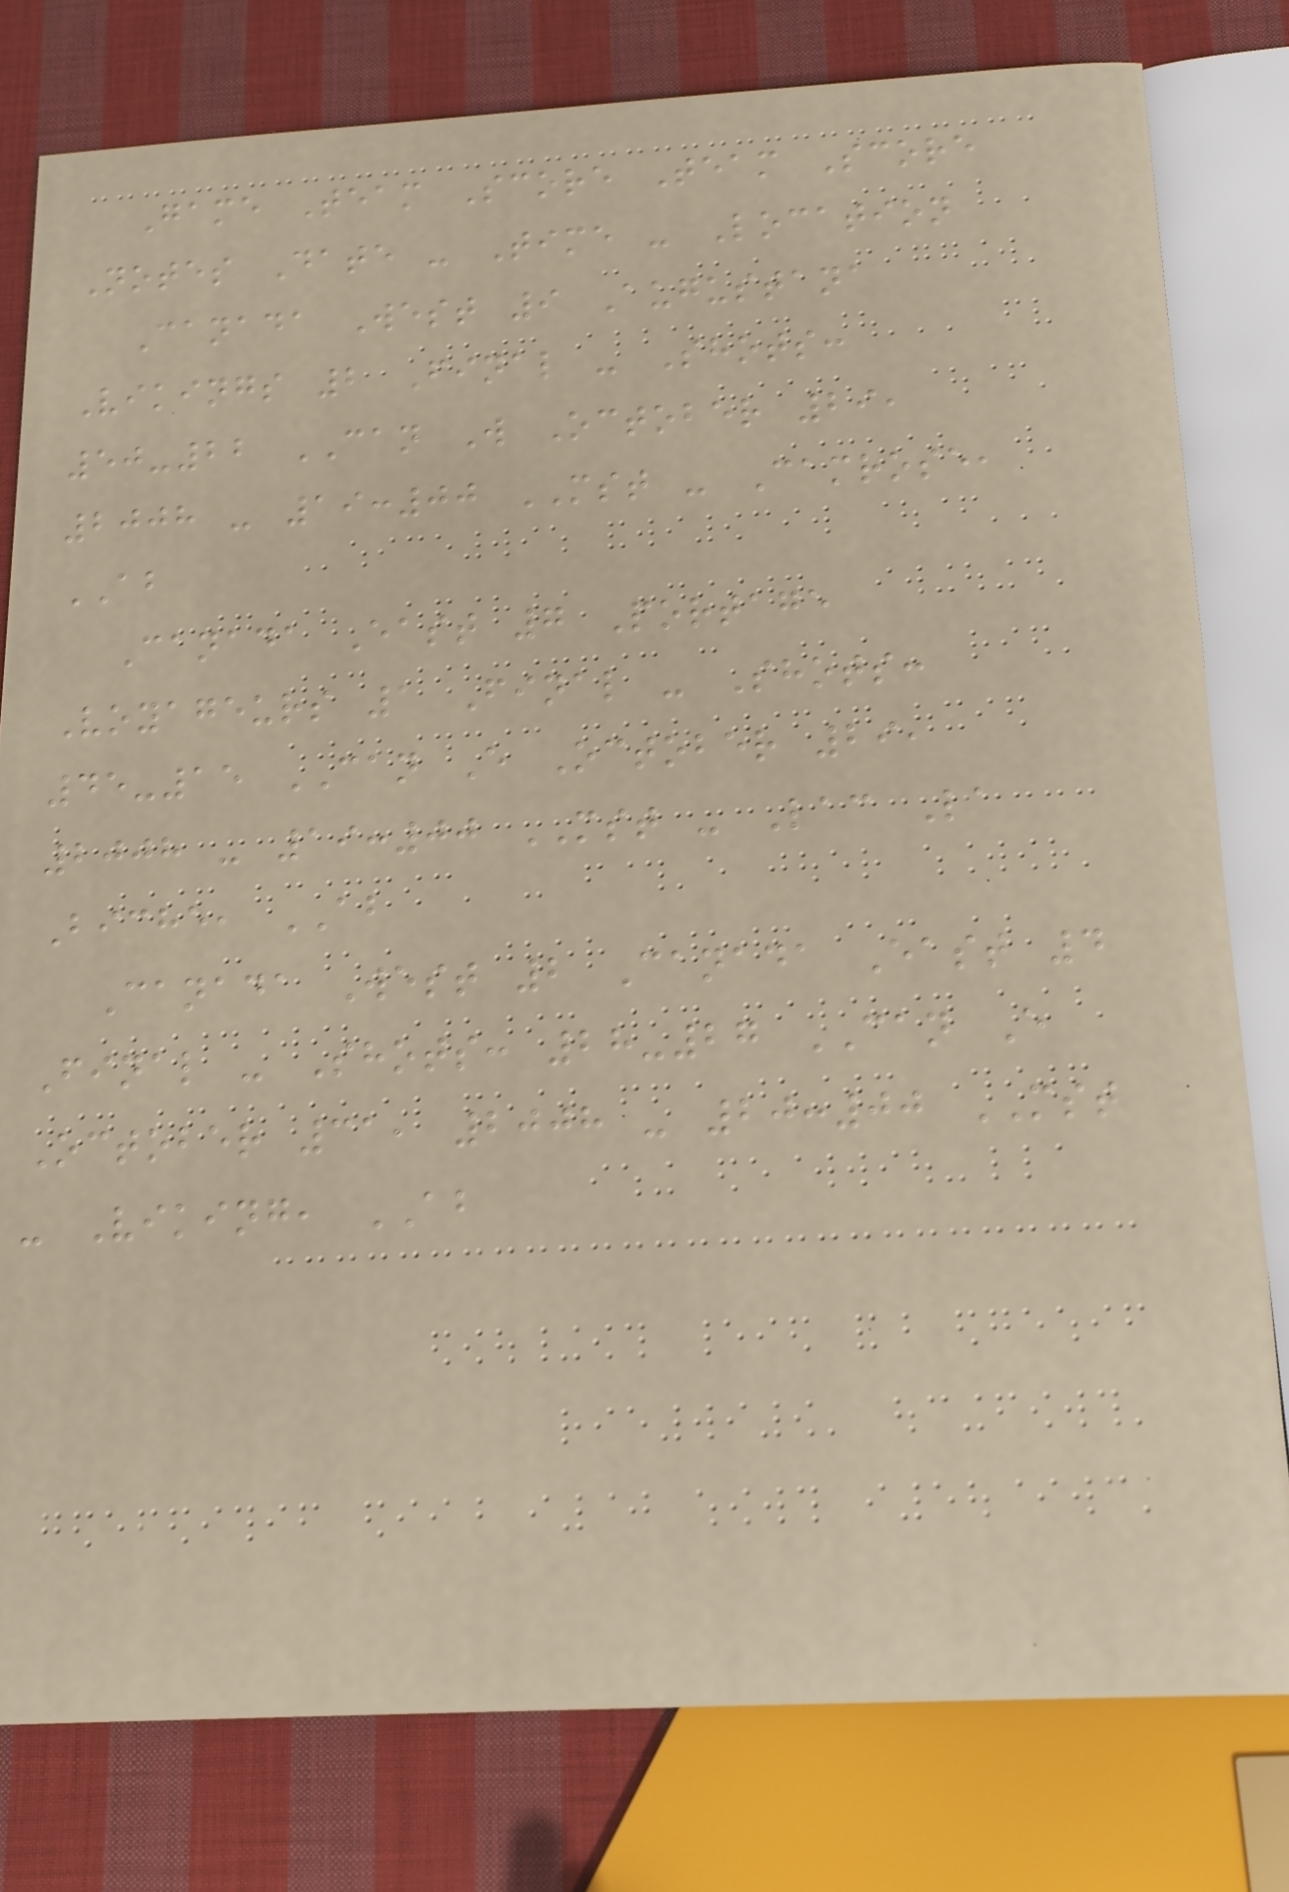Game Team Score Team Score
Notes Date - Time - Location
Canada West 9 Augustana
Vikings 2 Final - Shots:
50-22 CAN W October 29,
2008 - 19:00 MST - Camrose,
AB
Canada East 7 Portage
Voyageurs 1 Final - Shots:
45-15 CAN E October 29,
2008 - 19:00 MST - Lac La
Biche, AB
Canada West 2 Canada East 4
Final - Shots: 28-27 CAN E
October 31, 2008 - 20:00 MST
- Viking, AB
